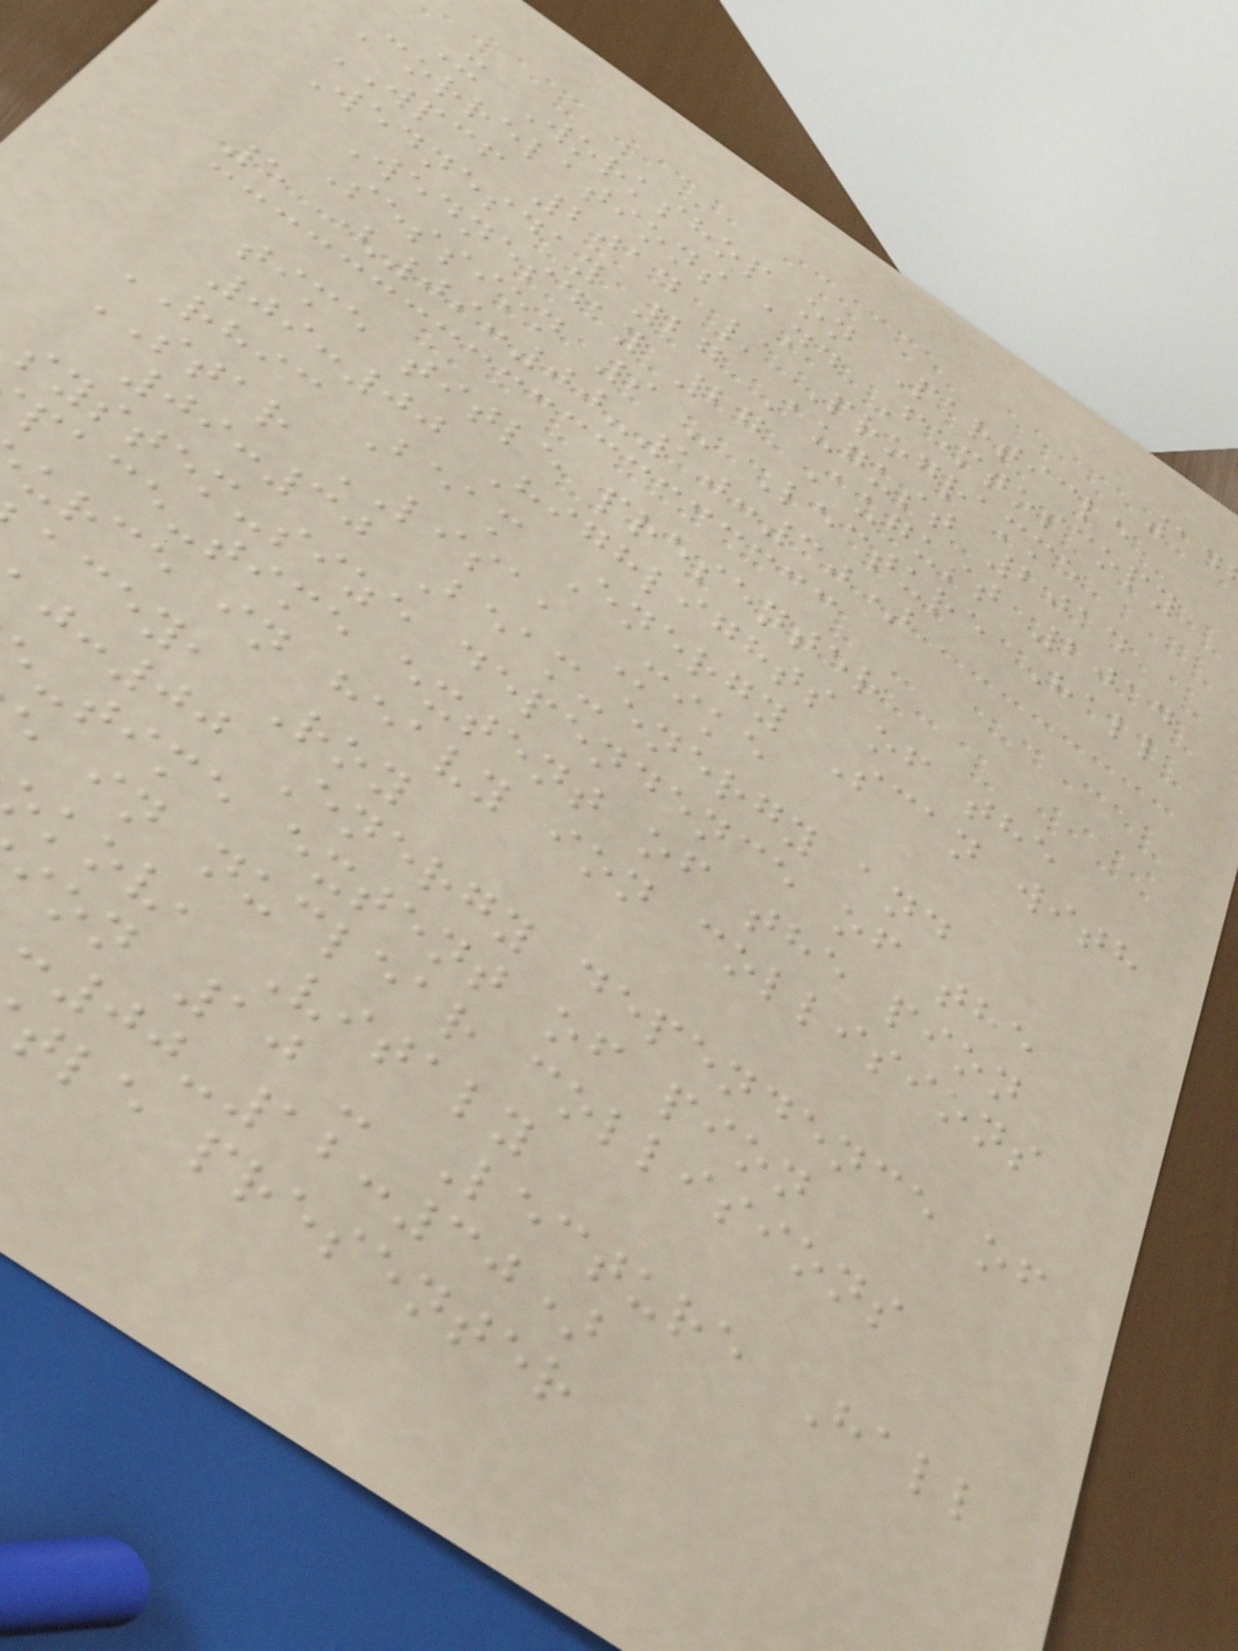X Workshop on Particle
Correlations and Femtoscopy
WPCF 2014 / Programme
Wednesday 27 August 2014
Wednesday 27 August 2014
Session 9 - Lecture Hall
5 (09:00-10:30)
time title presenter
09:00 Highlights of the
RHIC Beam Energy Scan with
STAR LISA, Mike
09:30 Beam-energy and
system-size dependence of the
pace-time extent of the pion
urce in heavy ion collisions
acey, Roy
:00 Energy dependence of
-time extent of pion
in nuclear collisions
kov, Vitaly
ion 10 - Lecture Hall
:00-12:30)
tle presenter
